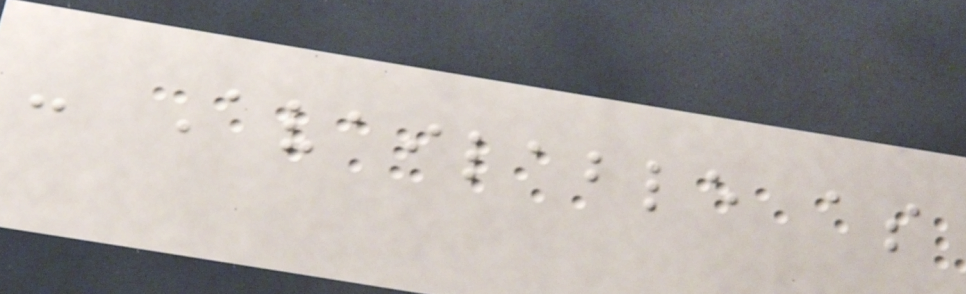- Available as
